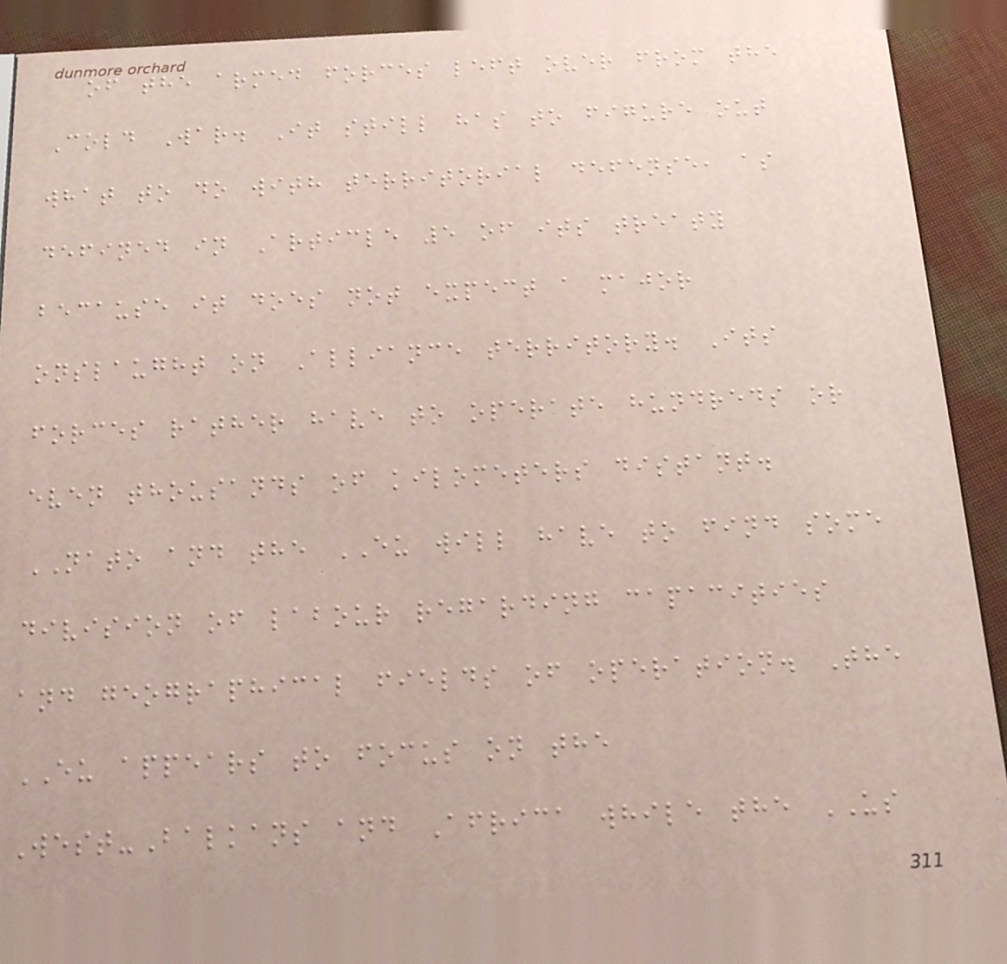of the armed forces left over from the
Cold War. It still has to figure out
what to do with territorial defense, as
defined in Article 5 of its treaty
because it does not expect a major
onslaught on Alliance territory. Its
forces rather have to operate hundreds or
even thousands of kilometers distant.
NATO and the EU will have to find some
division of labour regarding capacities
and geographical fields of operation. The
EU appears to focus on the
West-Balkans and Africa while the US
